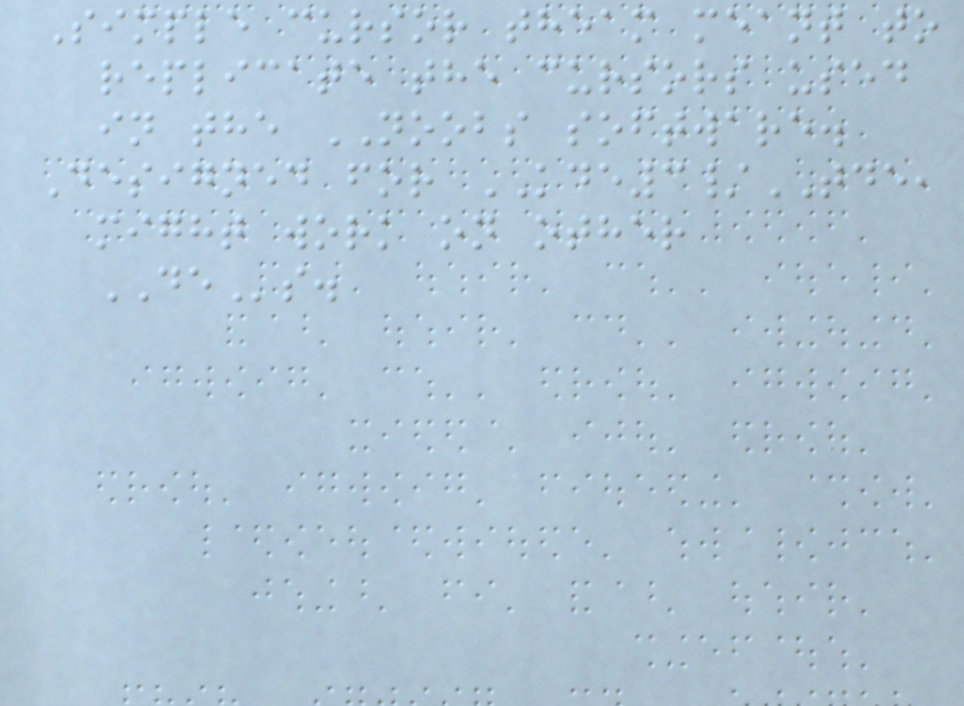Simple cursor theam meant to
replicate the cursors used
in the NOOBS software.
Designed for KDE3/TDE,
might work on other
DEs.
